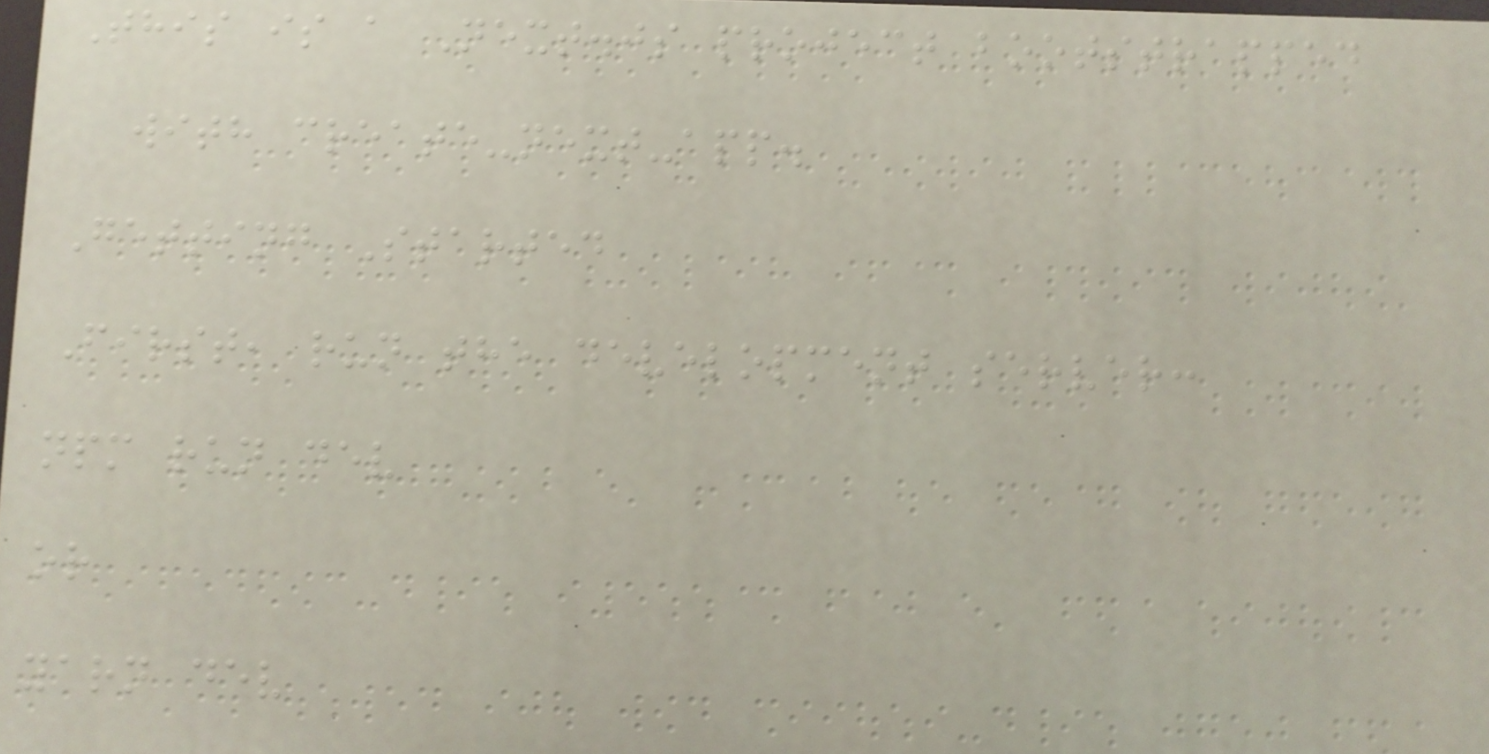This is a Next.js project bootstrapped
with create-next-app.
Getting Started
First, run the development server:
npm run dev
or
yarn dev
